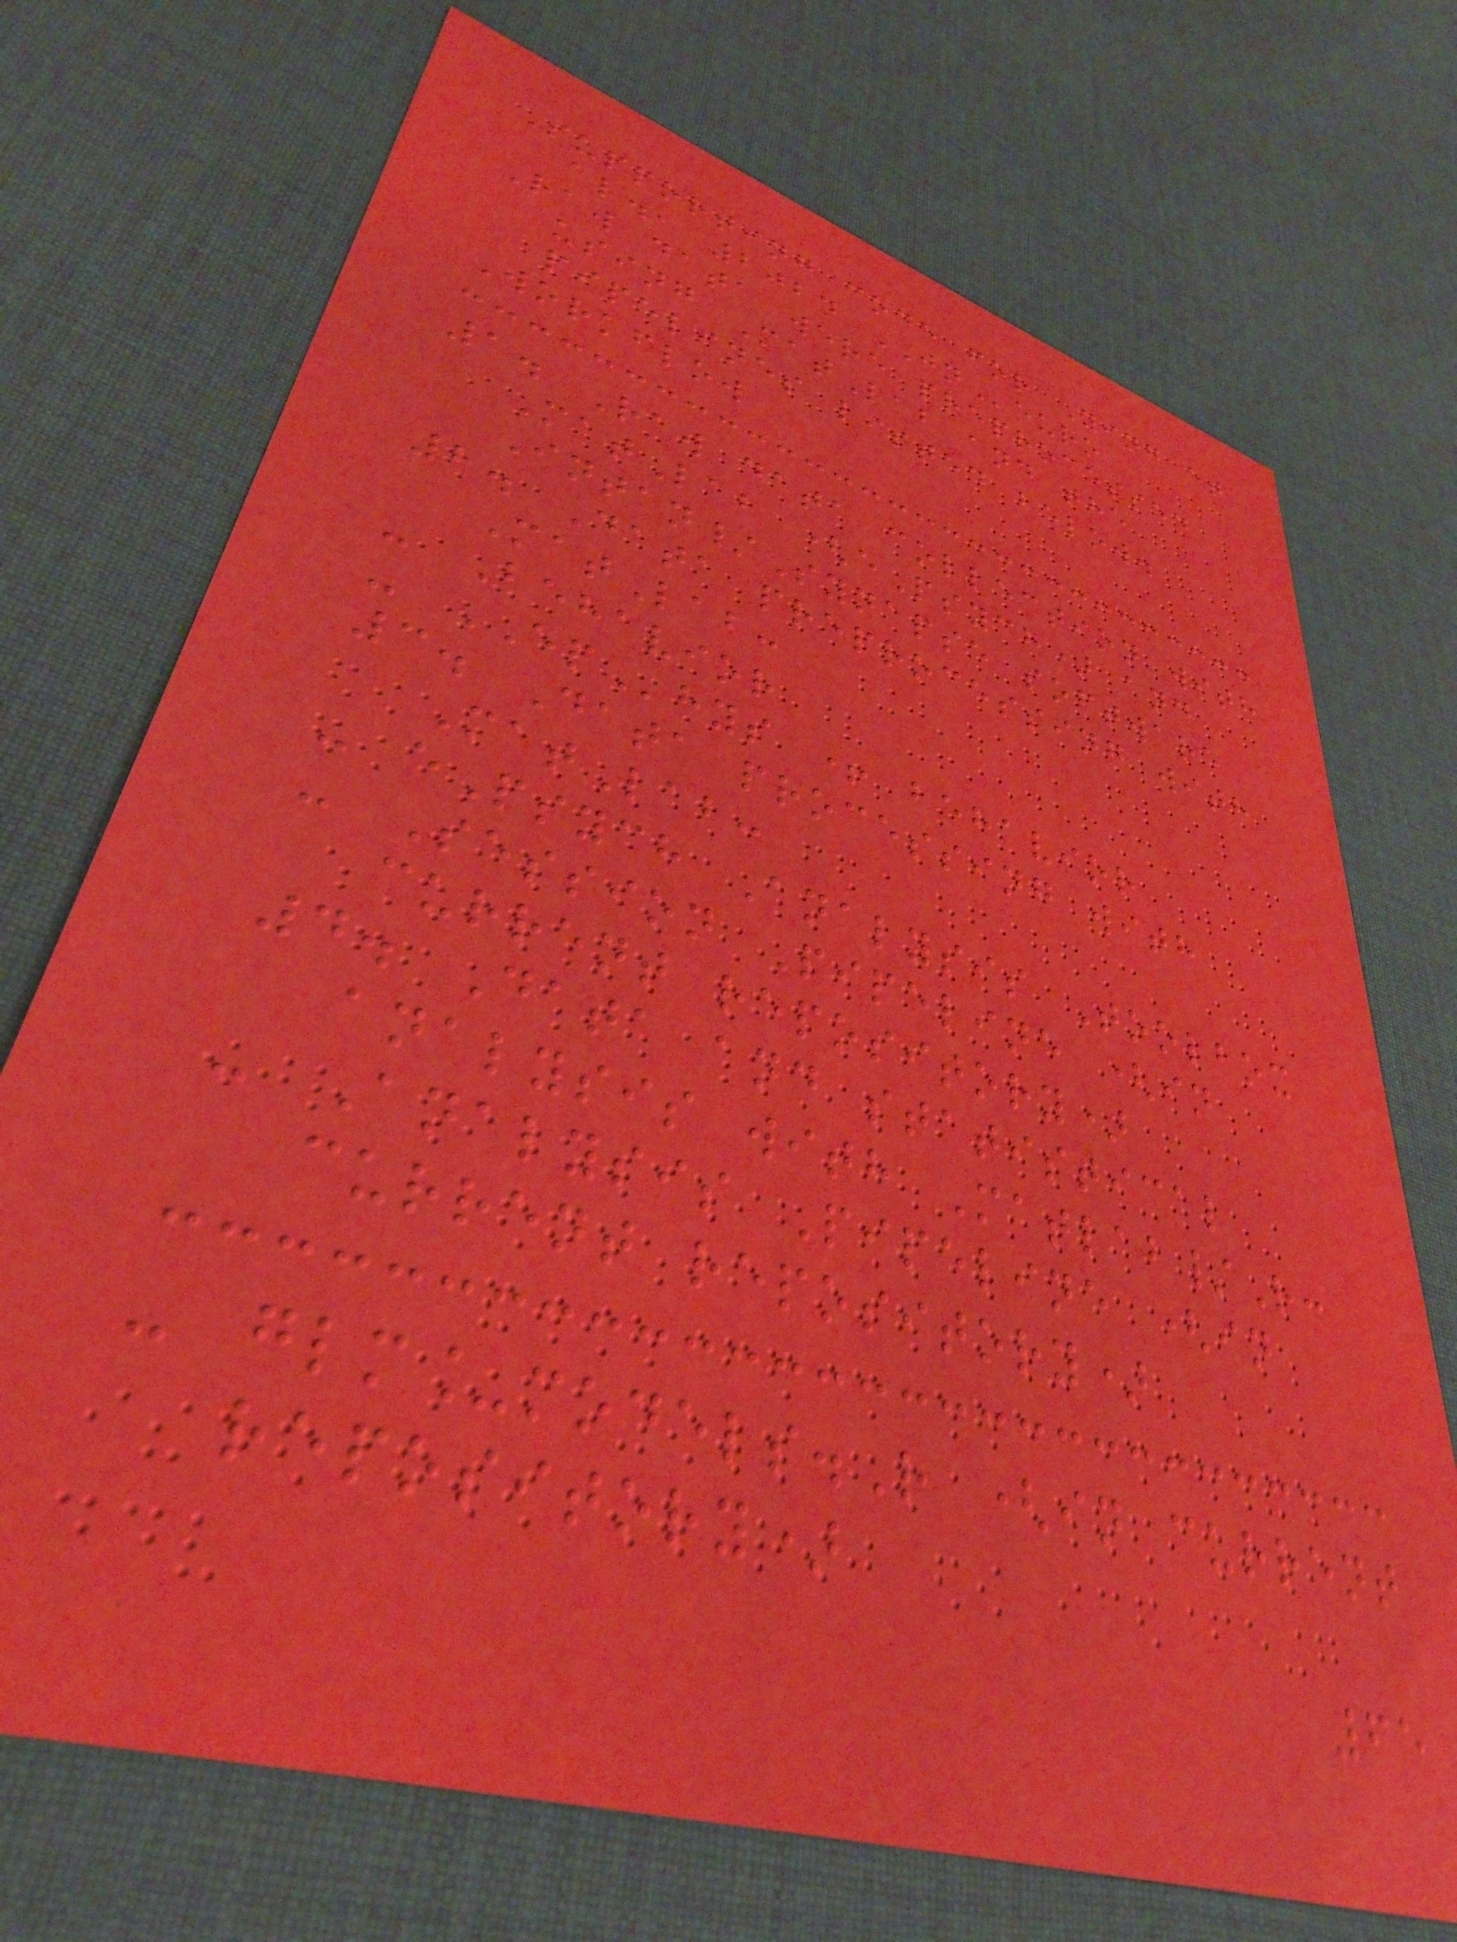Supporting code for Ying et
al., 2024 JNeuro
Raw data were preprocessed
using MatLab and the
pipelines listed below.
Workflow
1. Raw data collection with
MatLab (ePsych) and
Intan/Synapse software
2. Data preprocessing with
MatLab:
- Behavior
- EPhys + behavior
3. Data processing with
MatLab:
- ePsych Analysis Toolbox
- Session Pipeline (in
current repository)
4. Data and statistical
analysis with Matlab/R:
- Analysis Pipeline (in
current repository)
- glm_models.R (in current
repository)
65
